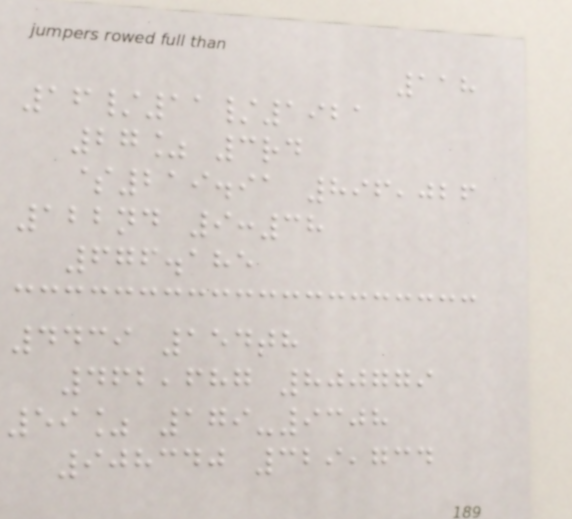118
16/11/1921
27% 3rd
$219.91 896,026
122nd 9:38
676.185
4439 154th
462,687 800779
59% 179-9308
908340 329,734
